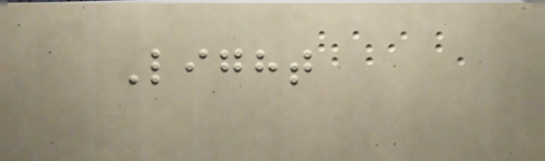Light
